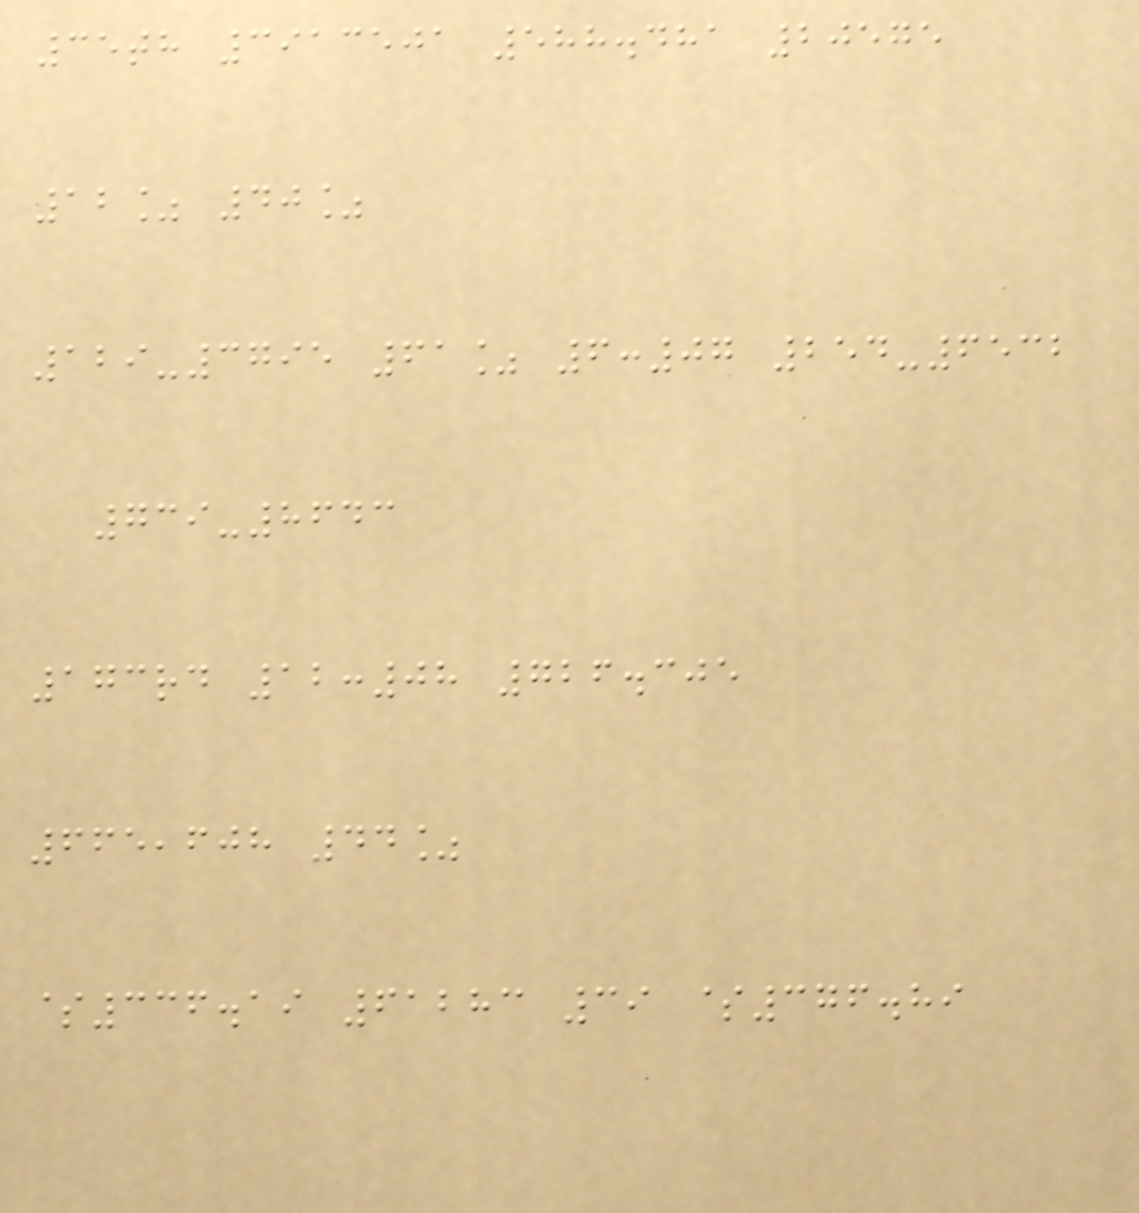35th 3913501 588.481 20575
12% 40%
129-3795 61% 6:07 254-6532
739-8643
173rd 12:08 726.305
665,608 44%
$336.19 61283 39 $376.89
